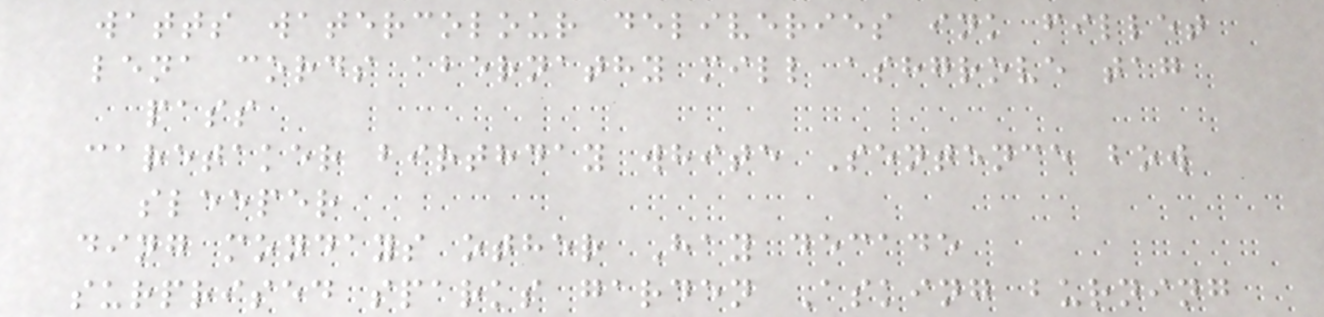watts watercolour deliveries ink fillet
lena cords abernathy mill ashgrove tag
pass
caretaker birthday white Sentence bow
sleeper
ding mondays other Hay decade
surprised sparks garden Asking burning
